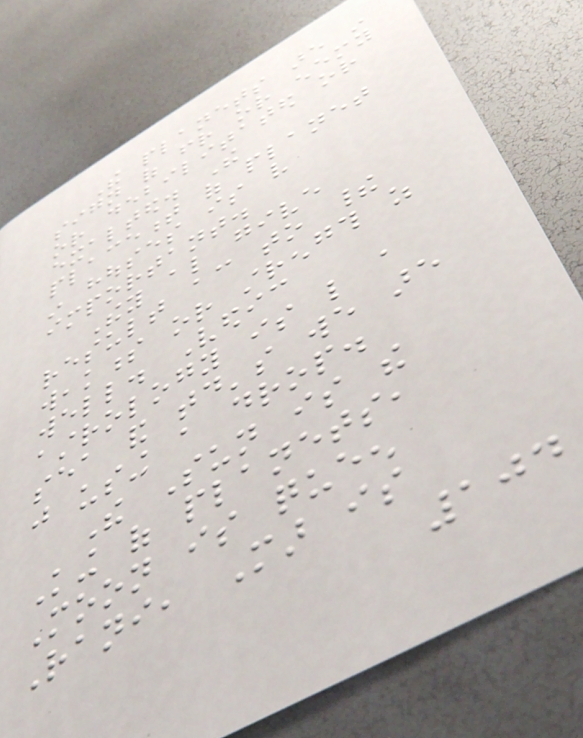The planets are in
sign of friend or enemy
or debilitated or
exalted. The
placement of planet
in houses is very
important.
They also give
result according to their
weakness or strength as
well. Vedic
astrology is like a
sea and today's we are
just using a drop.
The Sun is the
King of planets,
Moon is queen
Rani, Mar is
104
